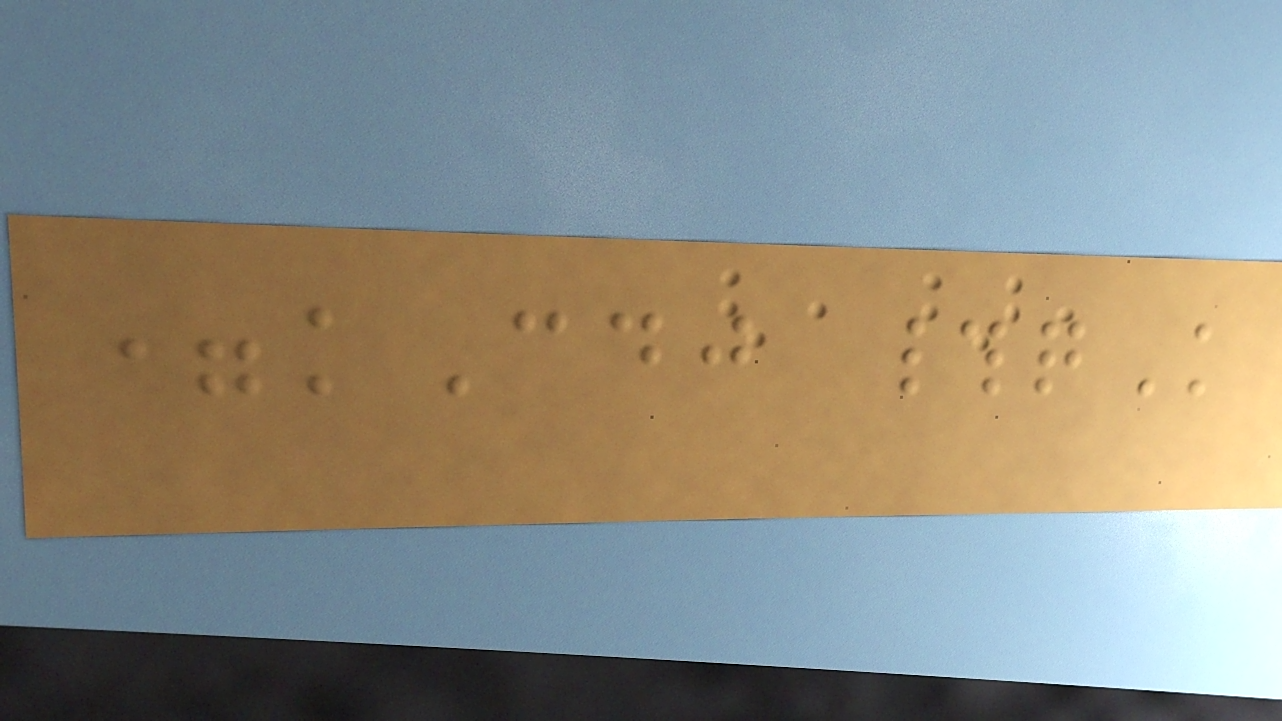=kCdj #qK
